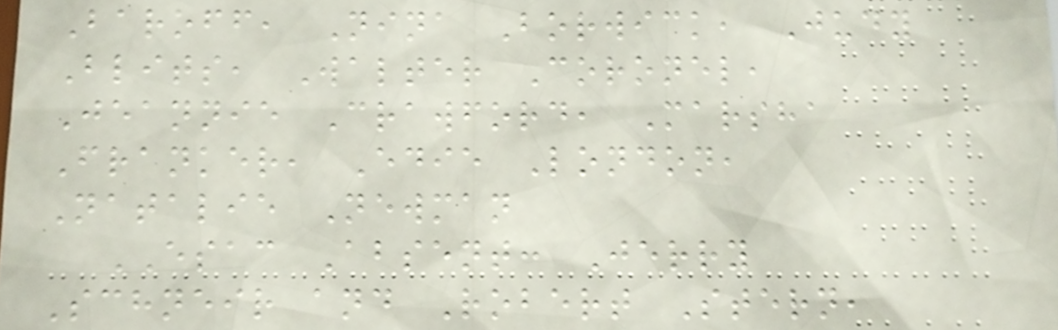Baroff, Nina Borwick, Judy
Blits, Walter Coronel,
Jeannie Crawford, Marsha
Franker, Edie London,
Natalie Newman
ESAC Absent: Jerry
Schneir and Robert Stern,
